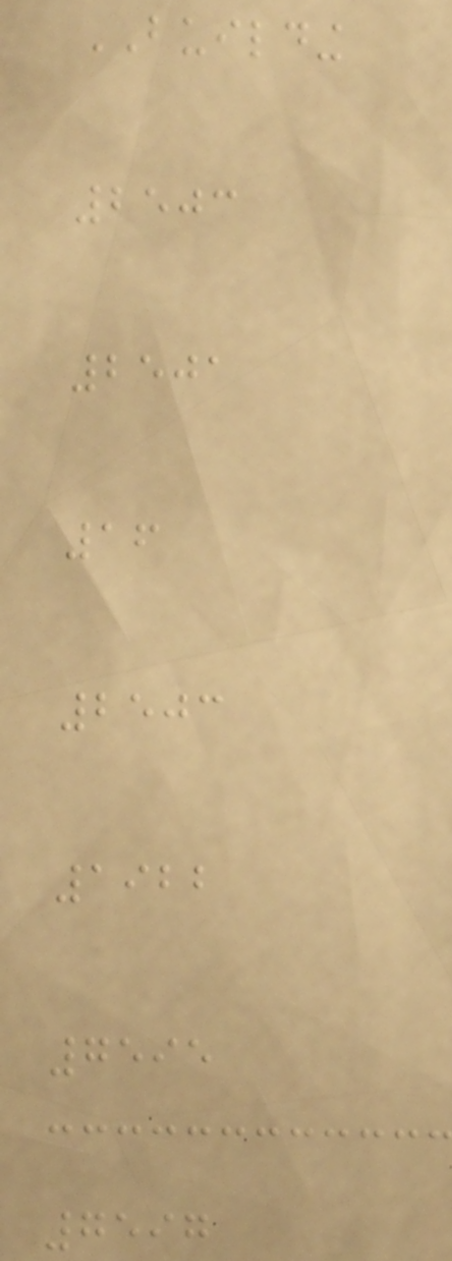BUILDING
2503
2501
16
2503
1922
7595
7597
